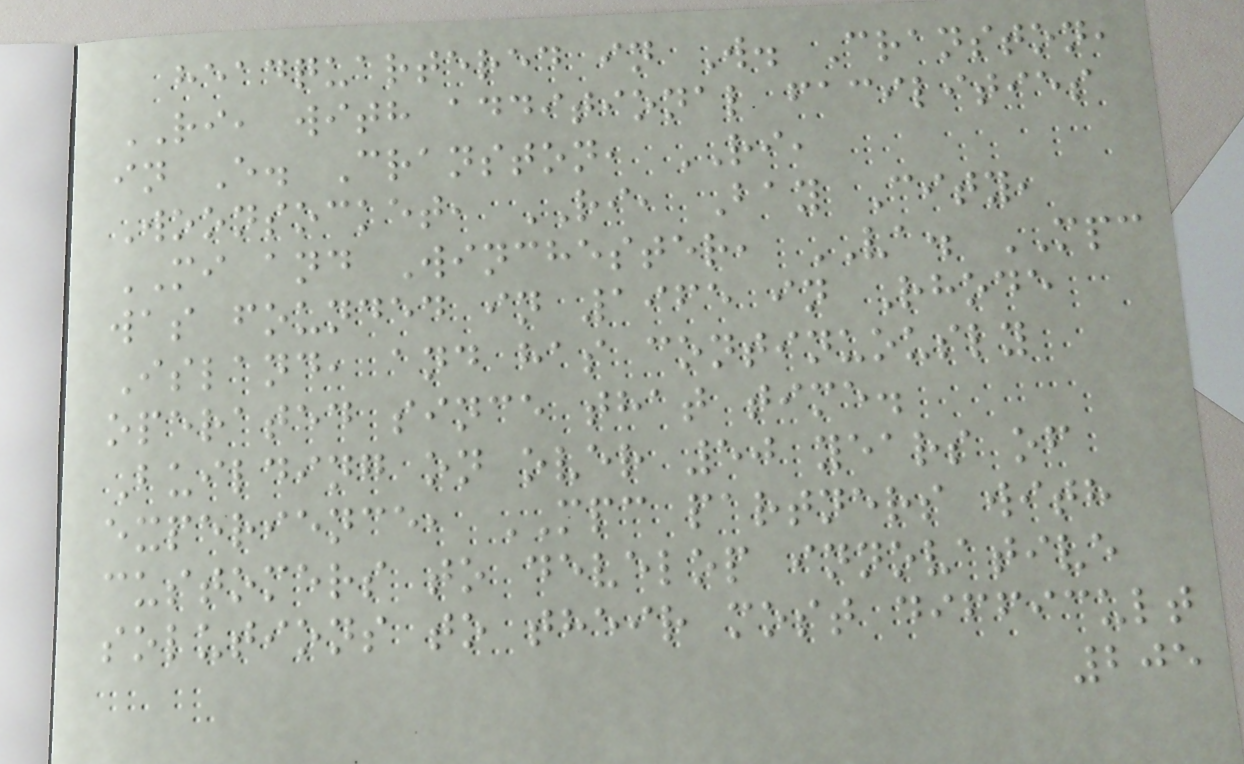headquartered in W. Cranston,
RI, with additional facilities
in E. Cranston, RI,
Woonsocket, RI, Bay City,
MI and Winchester, VA. MPC
was founded in 1965 in Rhode
Island, and has continuously
operated since that time.
Building on over 50 years of
experience, MPC partners with
customers to develop innovative
solutions to their most difficult
205
